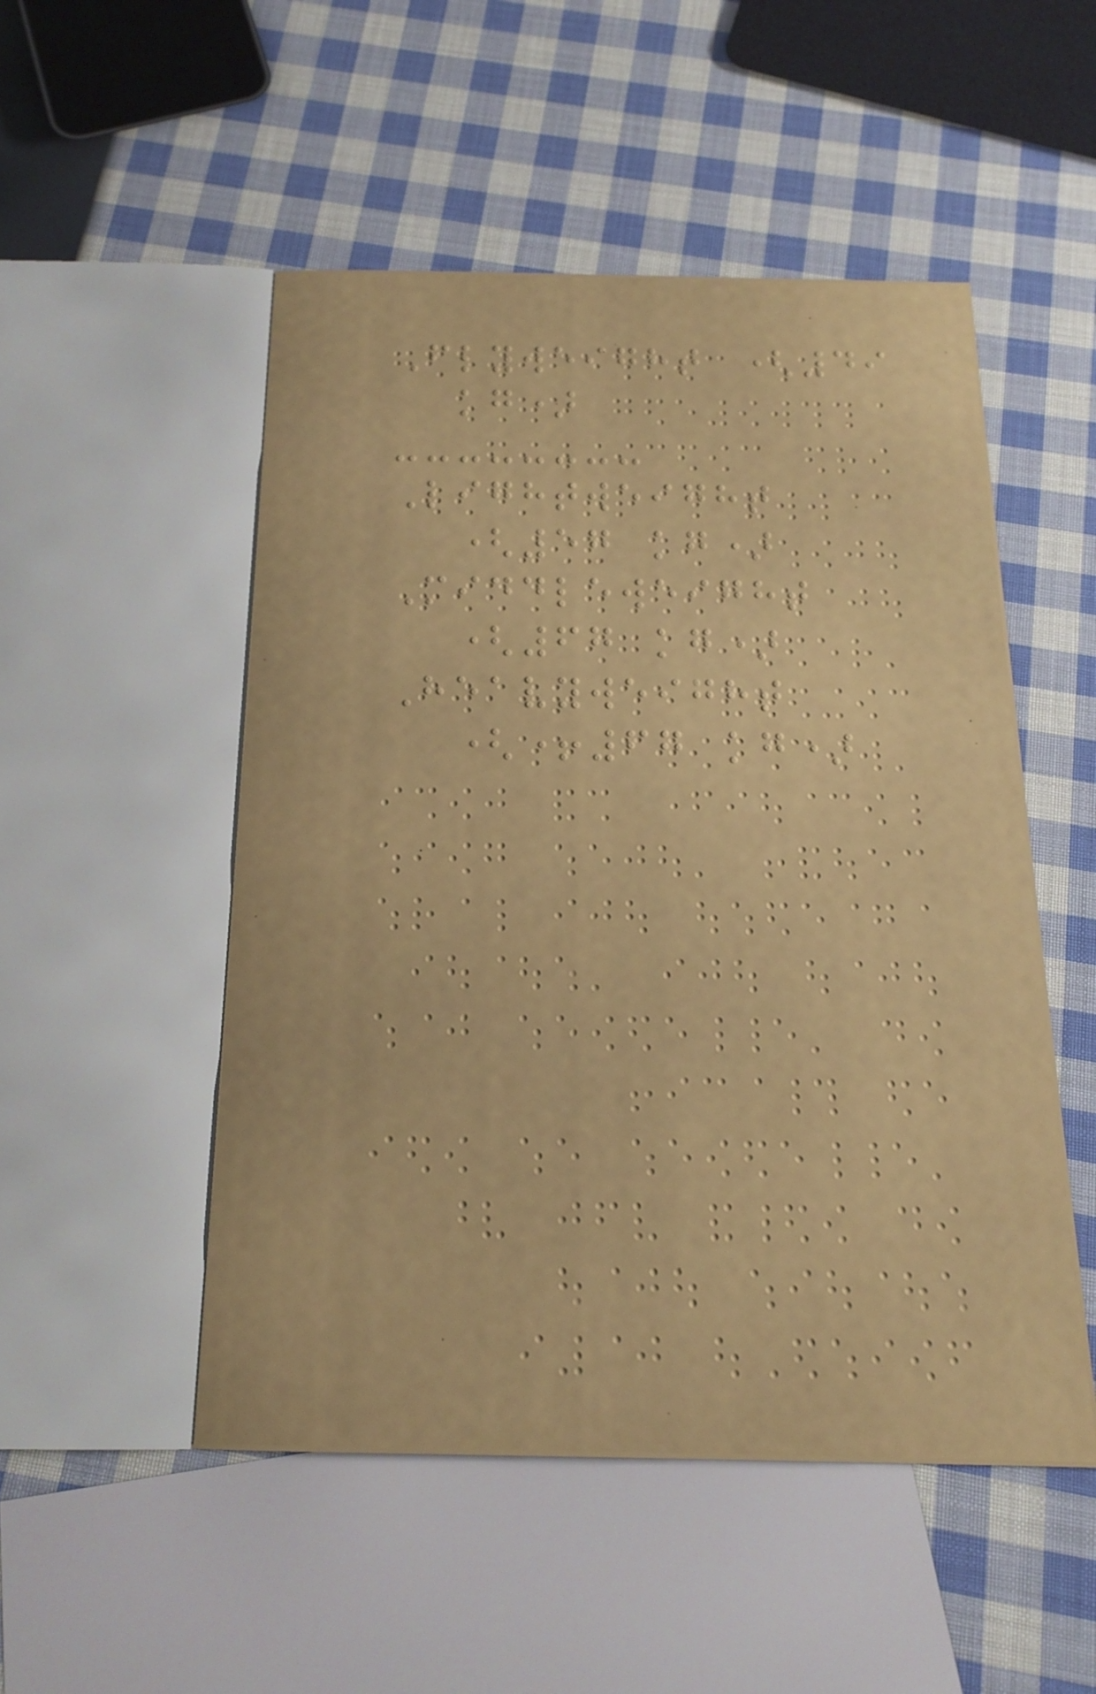Flyweight (49
kg)
Lightweight
(57 kg)
Middleweight
(67 kg)
Heavyweight
(+67 kg)
